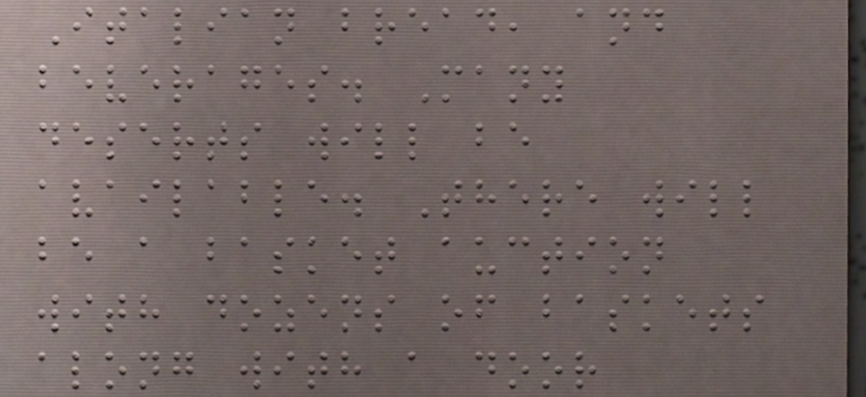Italian bread, and
beverages. Many
deserts will be
available. There will
be a basket auction
with dozens of baskets
along with a door
